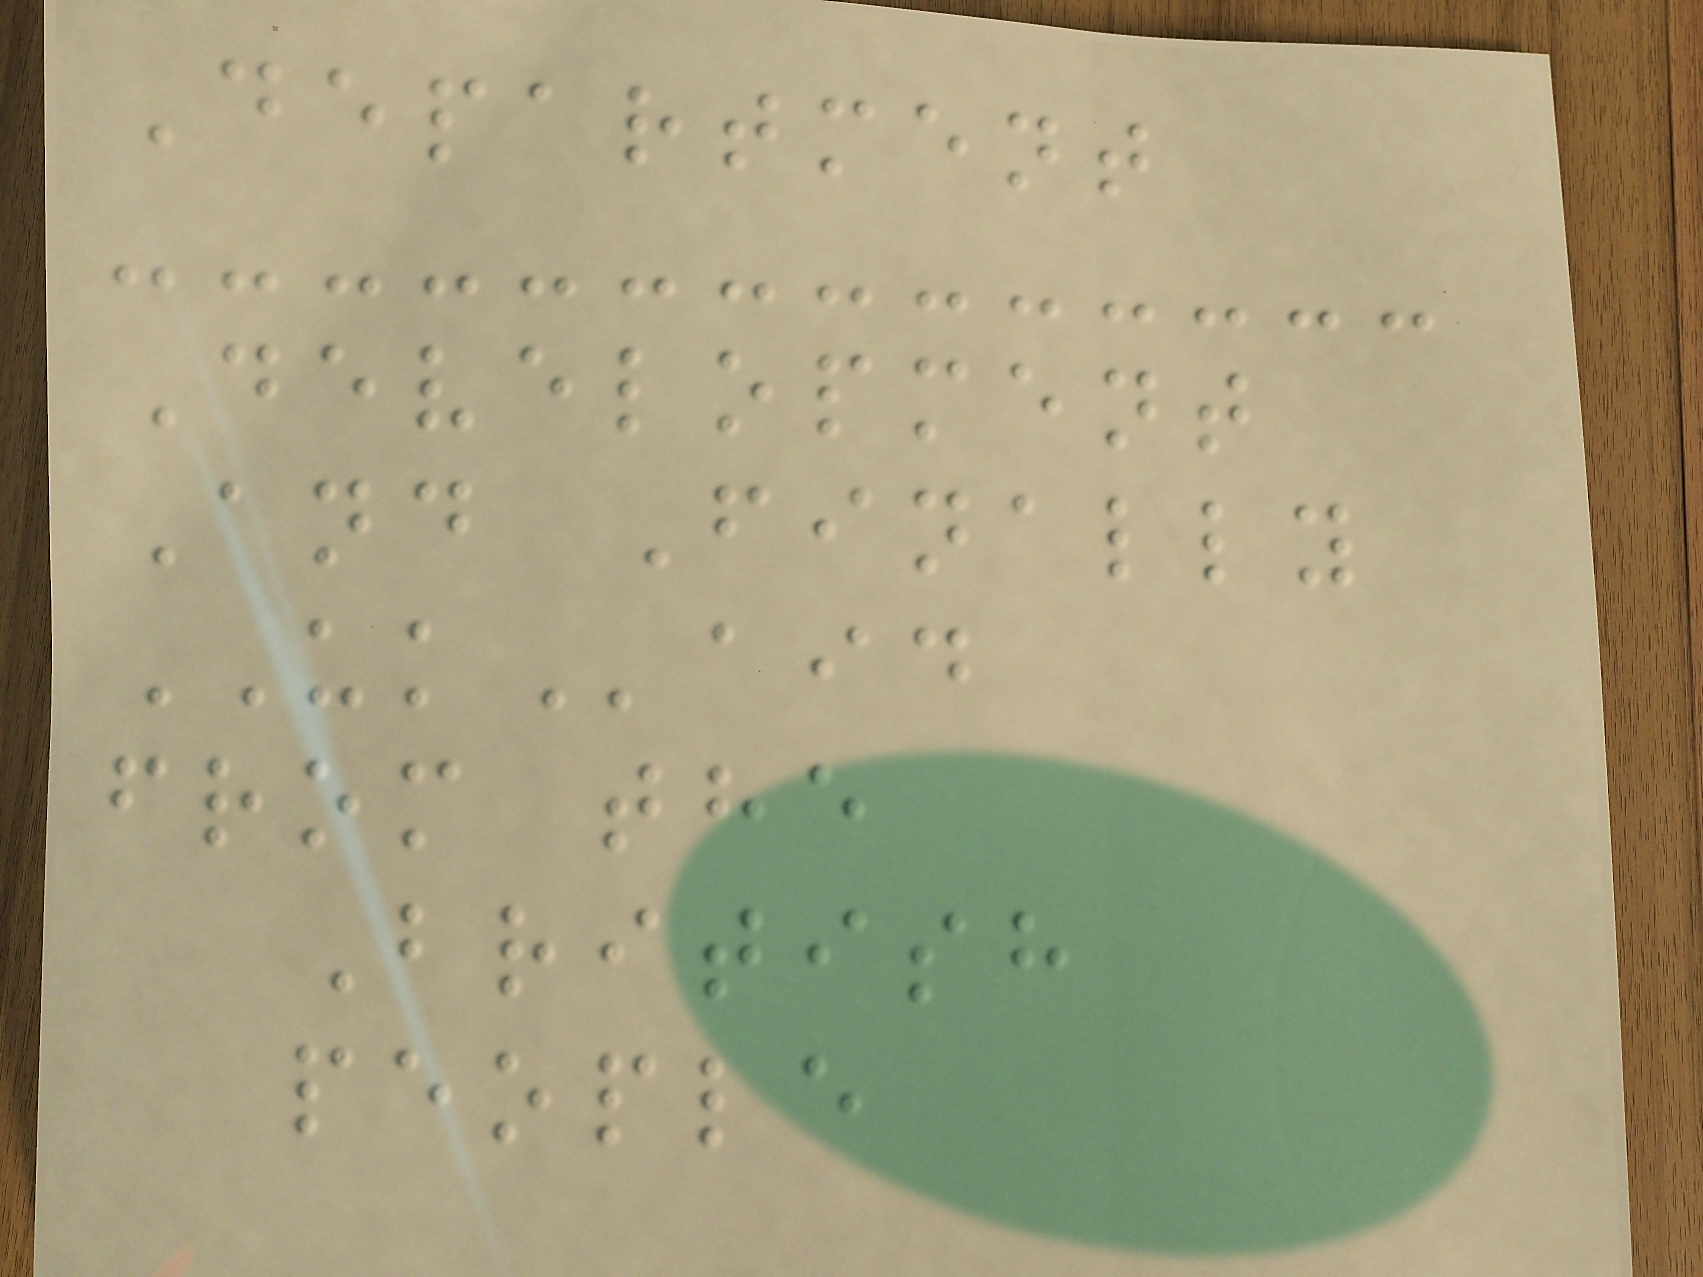Department
Development
And Finally
UKaid
from the
British
people
